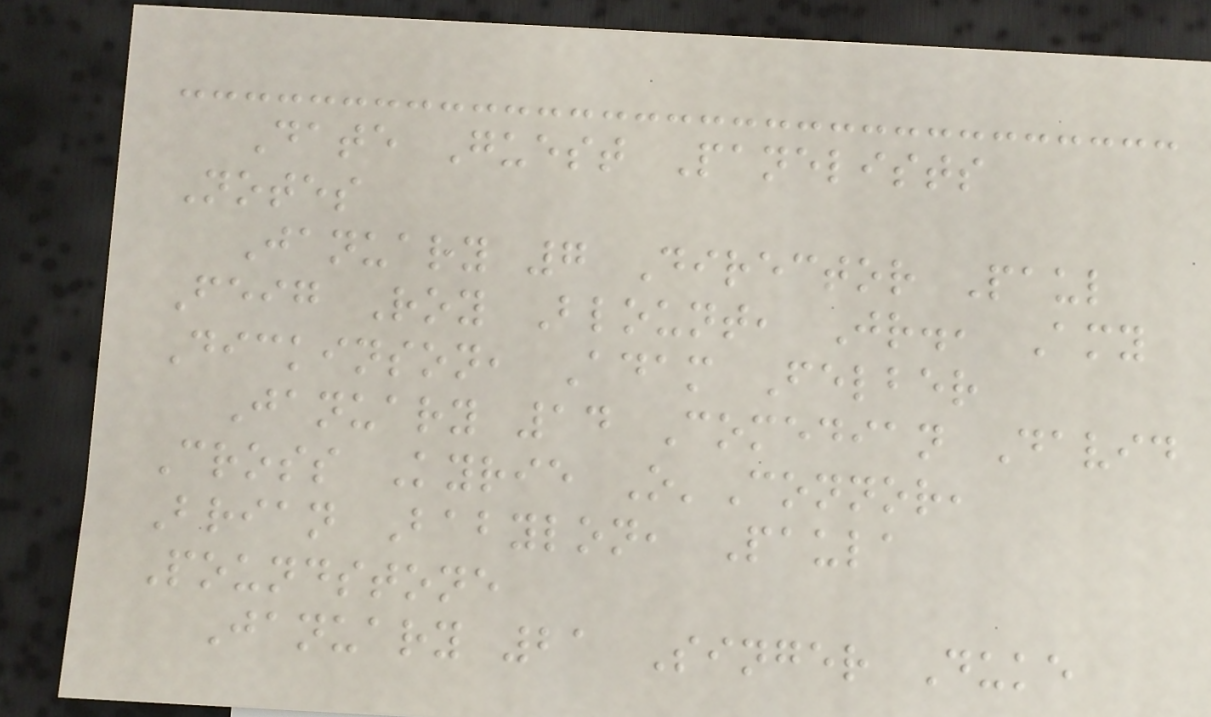Date Guest Panelists
Notes
January 7 Director Paul
Feig Roy Blount, Jr., Amy
Dickinson, Adam Felber
January 14 Comedian David
Cross Kyrie O'Connor,
Brian Babylon, Paula
Poundstone
January 21 Singer Duke
